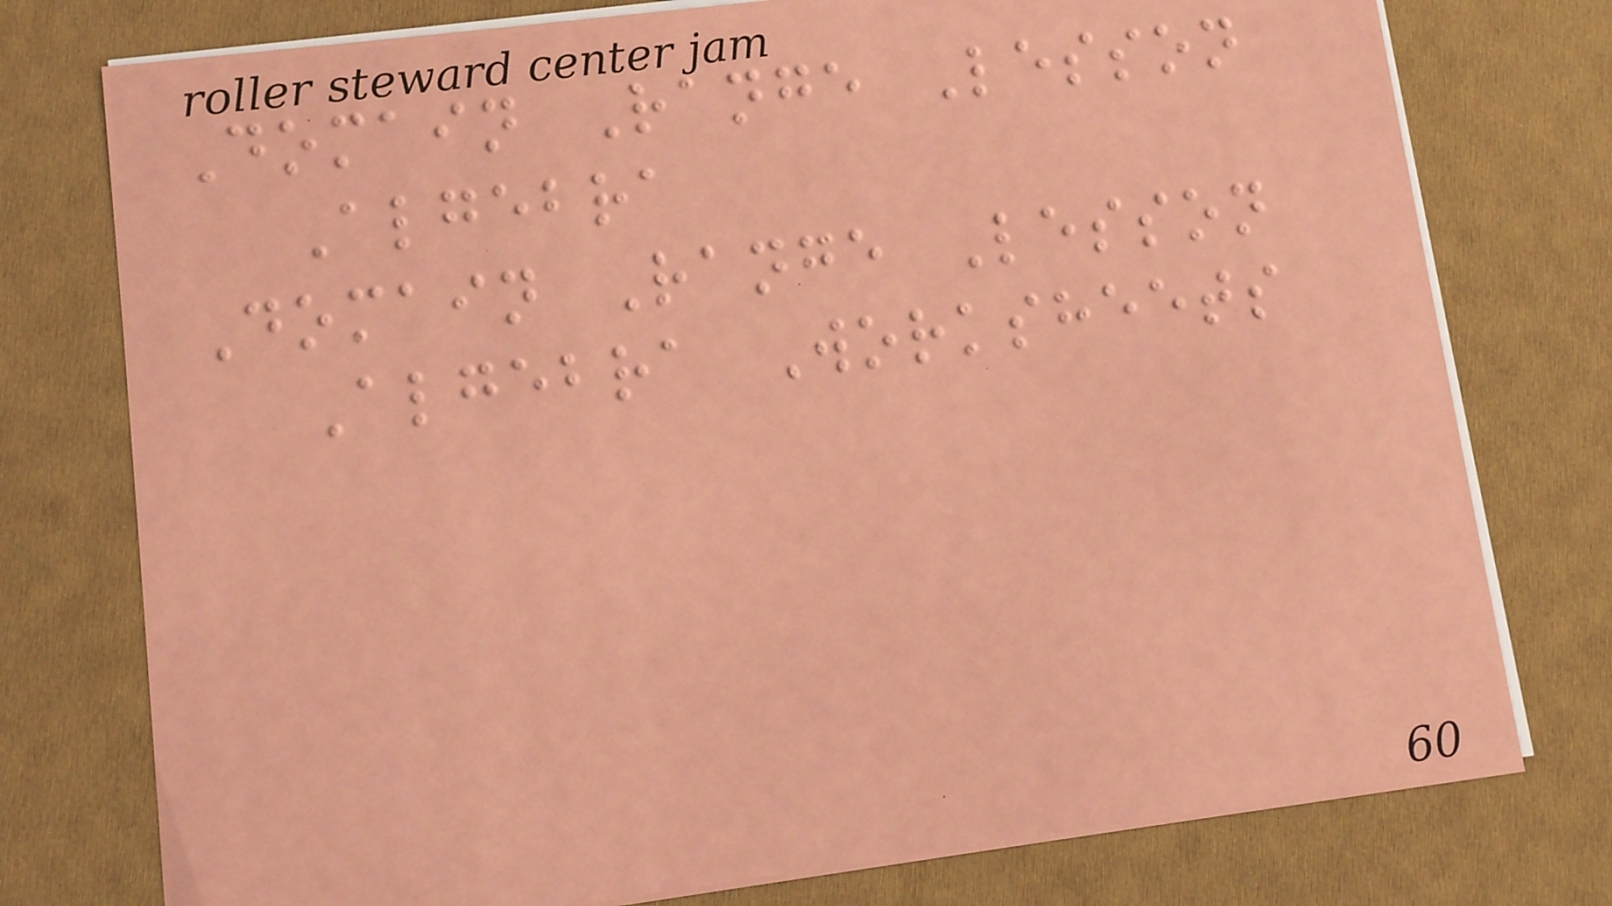Domain Range Lesson
Algebra
Domain Range Lesson
Algebra Worksheets
